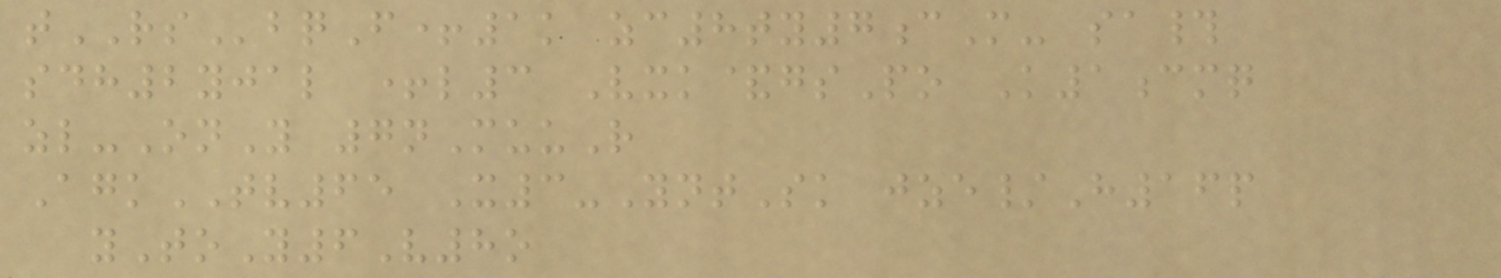tRSbqF+1k zc8ty7cM- sa#
sdh2yjal +l3 Vxk&gsPo K1cmq
zl-OnY 7nMuuR
AgkTV65 X3-YntSk jze/H16p
yToY6V8o
